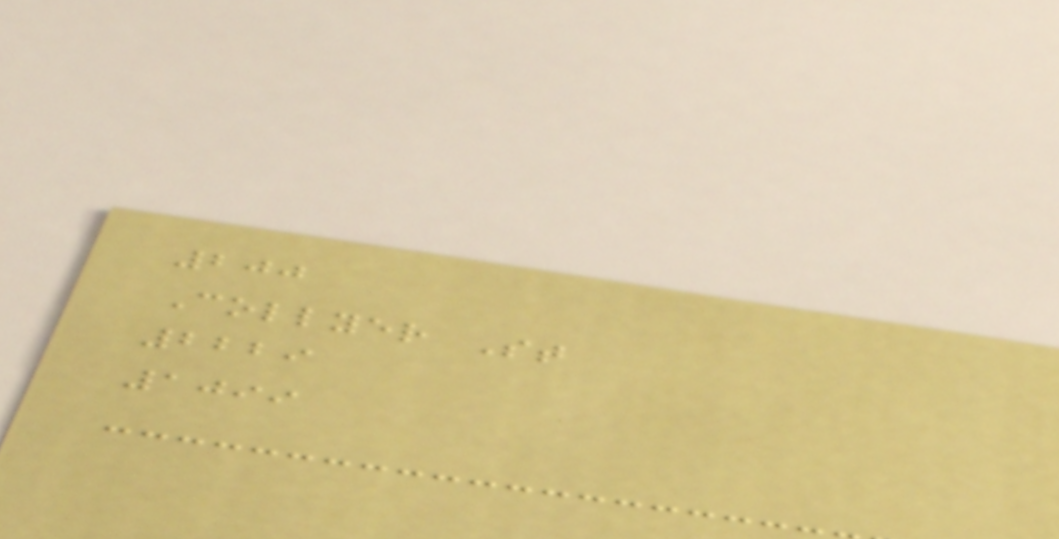200
Collyer St
2229
1099
